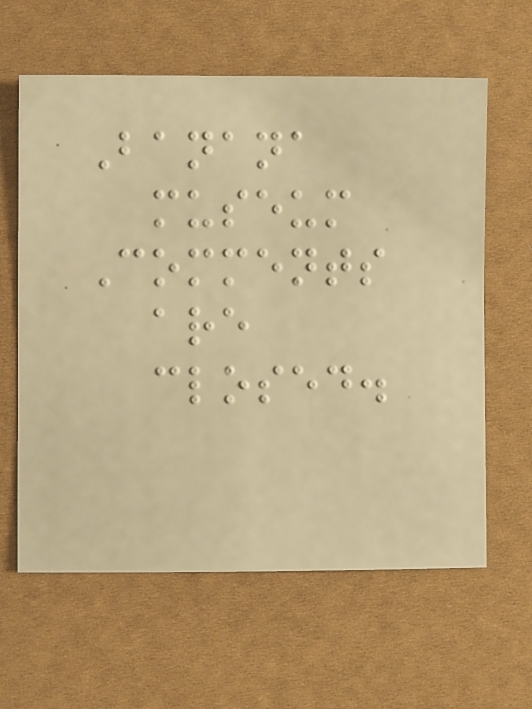Banana
museum
Comments
are
closed.
